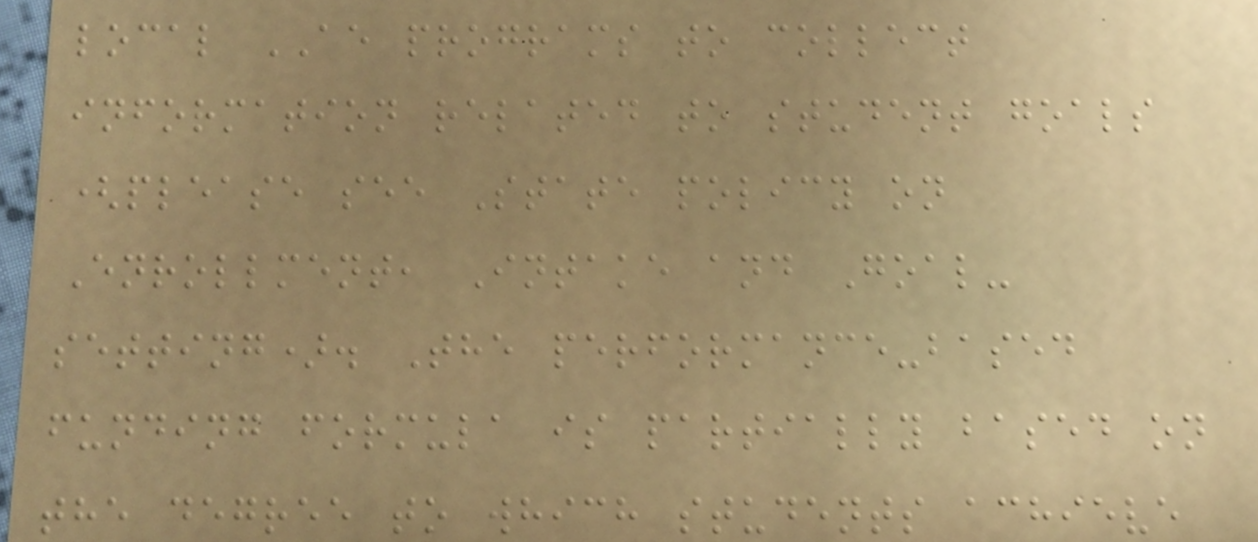local AE programs to collect
information related to student goals
(please see State policy on
Enrollment, Intake and Goal-
setting). The performance-based
funding formula is partially based on
the degree to which students achieve
